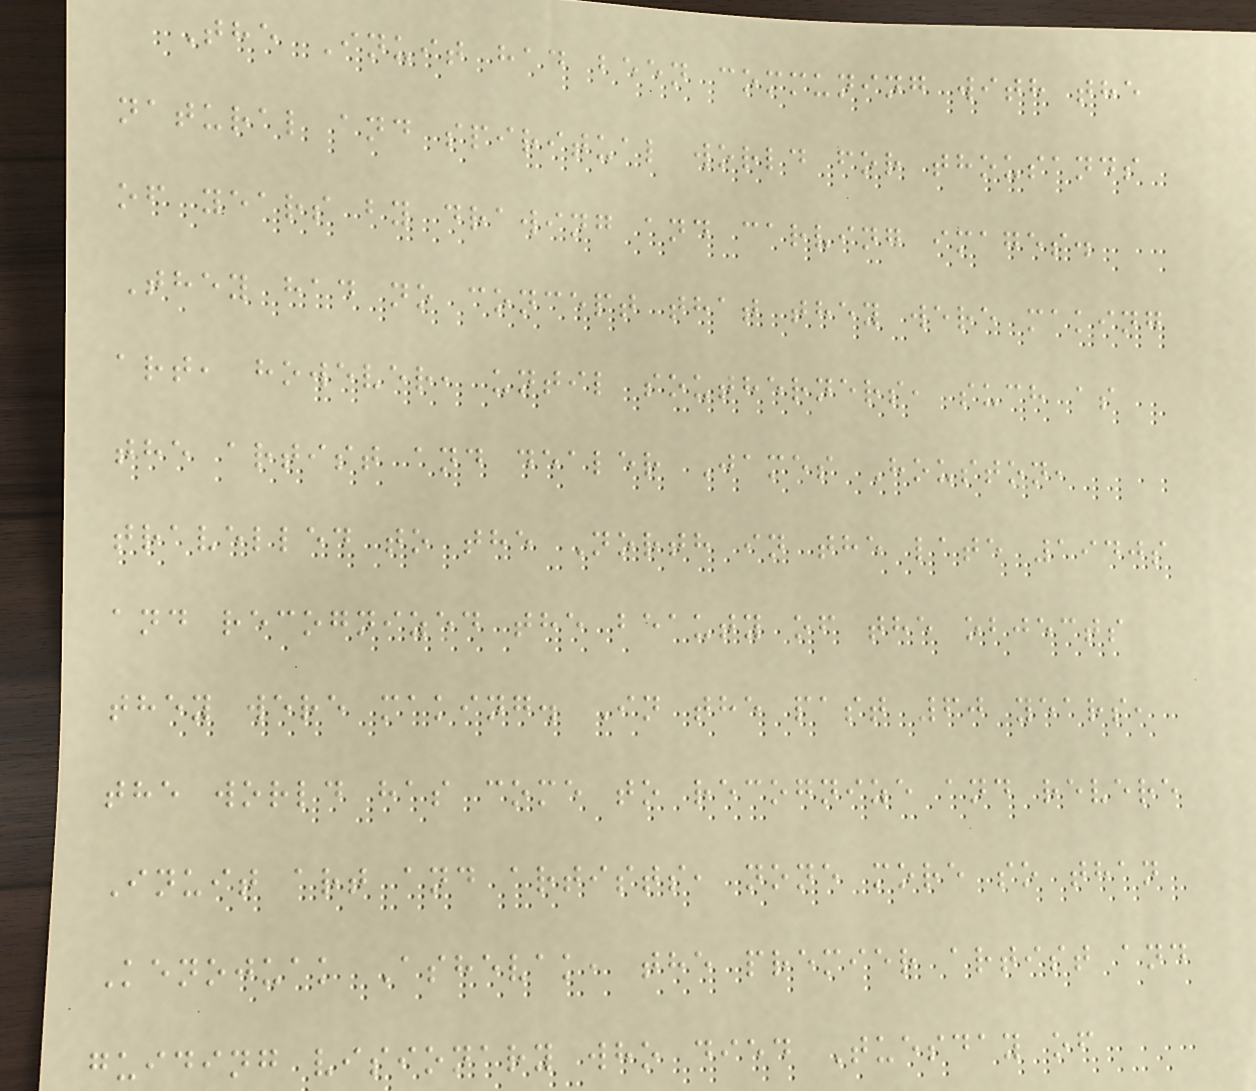The Inuit had been communing with the
natural and spiritual world for thousands
of years by drawing and carving images.
They had no concept that they were making
art, however, until southerners, such as
the artist and dealer James Houston,
travelled to the North in the late 1940s
and recognized the beauty of the objects
they were making. In the past 60 years,
the world has come to recognize and revere
Inuit art and artists, none more so than
Kenojuak Ashevak, the premier artist and
guiding visionary who died Tuesday of
